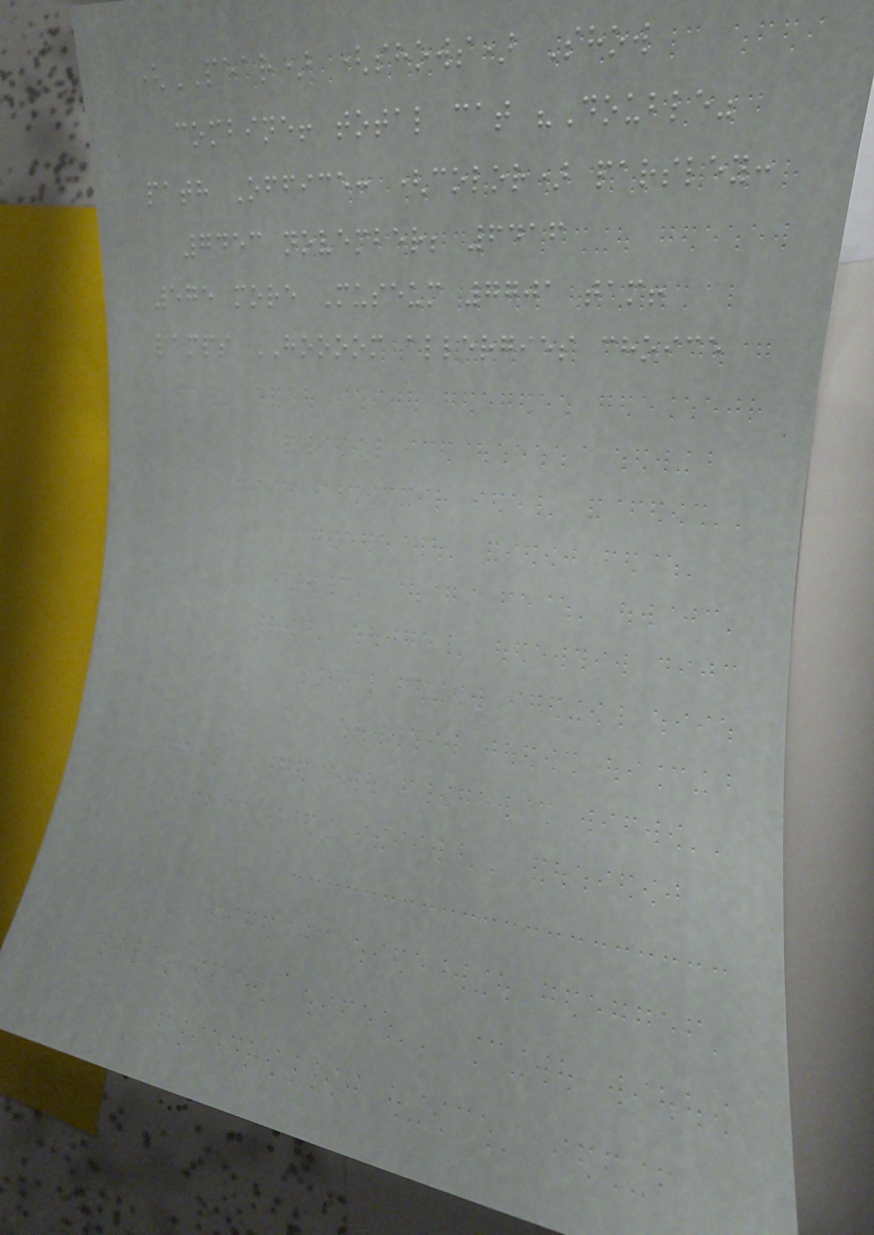(PEAR) (shows) Show
combine! total cat "Double"
path Office: (color) parsley:
7453 november; 6416
575 more Museum 7701 tam!
lamps HOOOOM allergies choice
